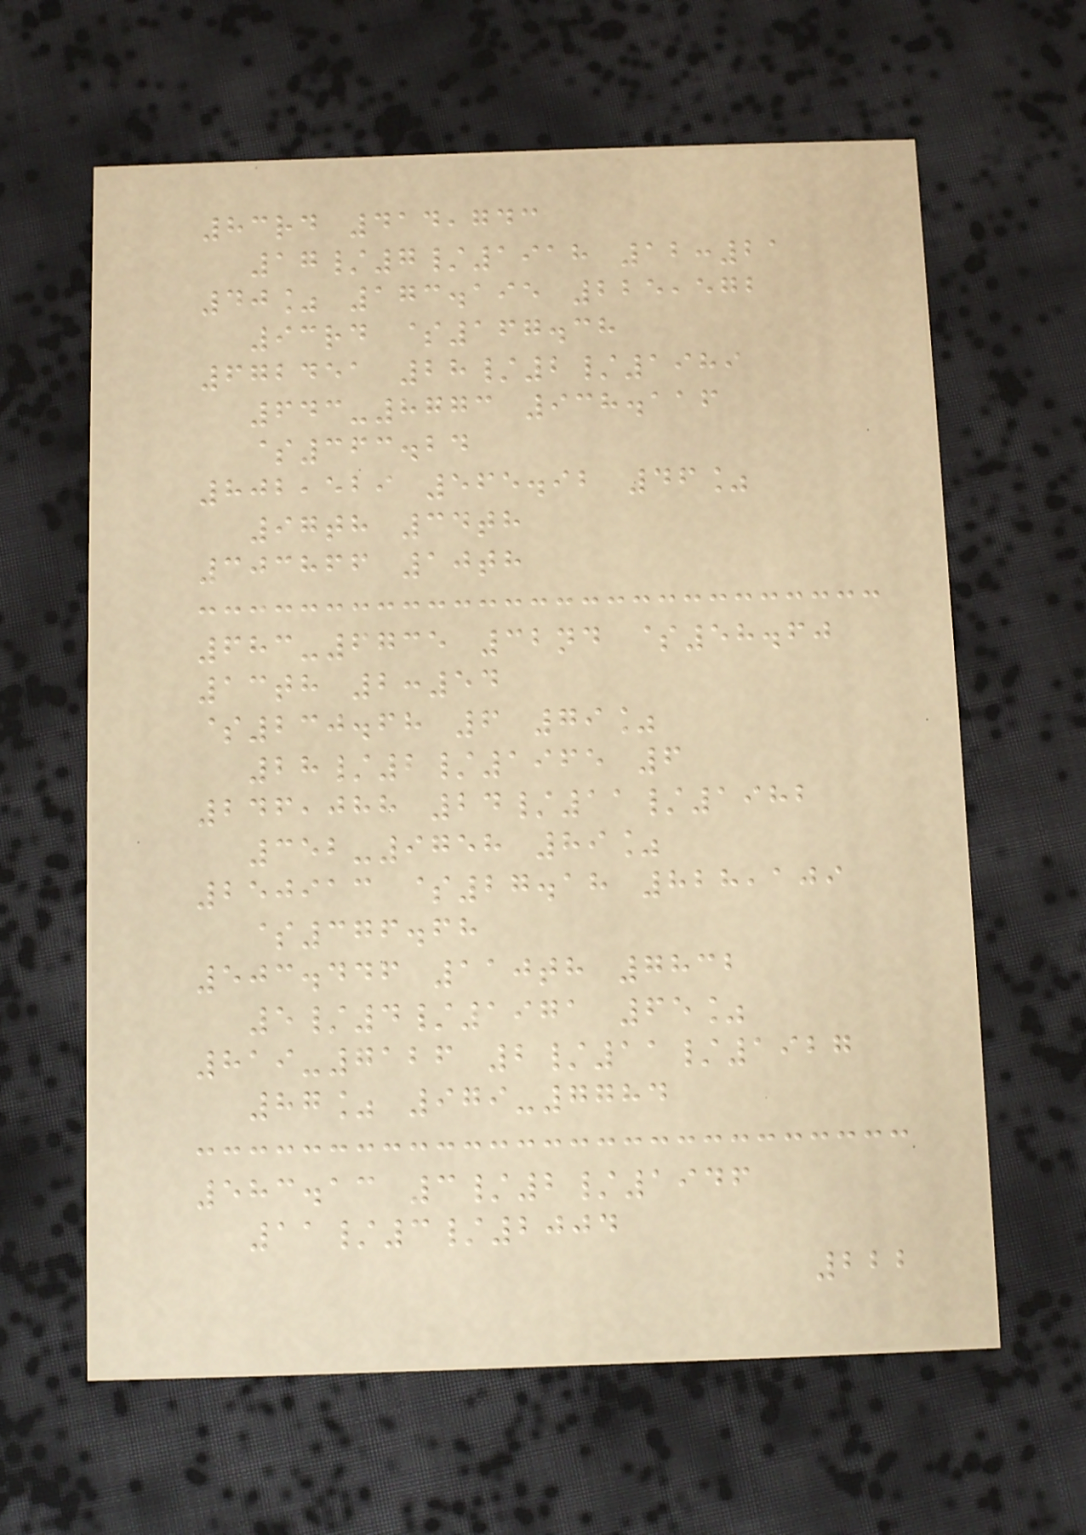83rd 414,743
17/7/1918 12:21
40% 173.195 225,572
93rd $167.38
672451 28/2/1989
643-8773 938.116
$363.24
802,529 565.92 46%
97th 34th
303866 10th
683-6735 32nd $58.60
13th 2:54
$230.68 6 79%
28/2/1965 6
246,088 24/11/1982
352-9758 89%
250913 $27.18 828,109
$376.68
503.446 110th 7832
5/4/1971 65%
819-7126 2/11/1927
87% 979-7784
583.13 3/2/1946
11/3/2004
222
